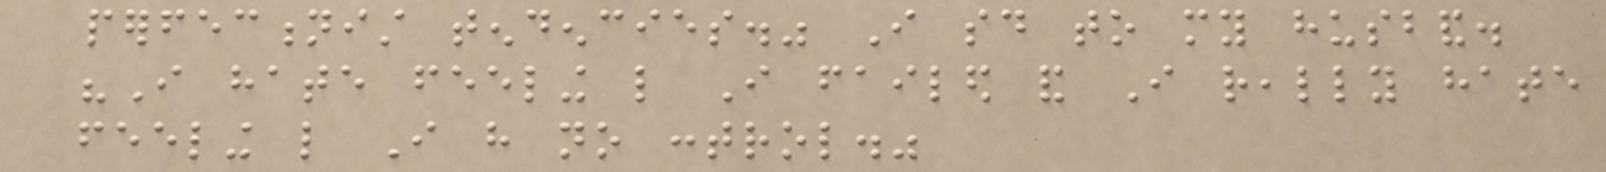perfectionist tendencies." I said to my husband.
"I hate feeling like I failed and I really hate
feeling like I have no control."
